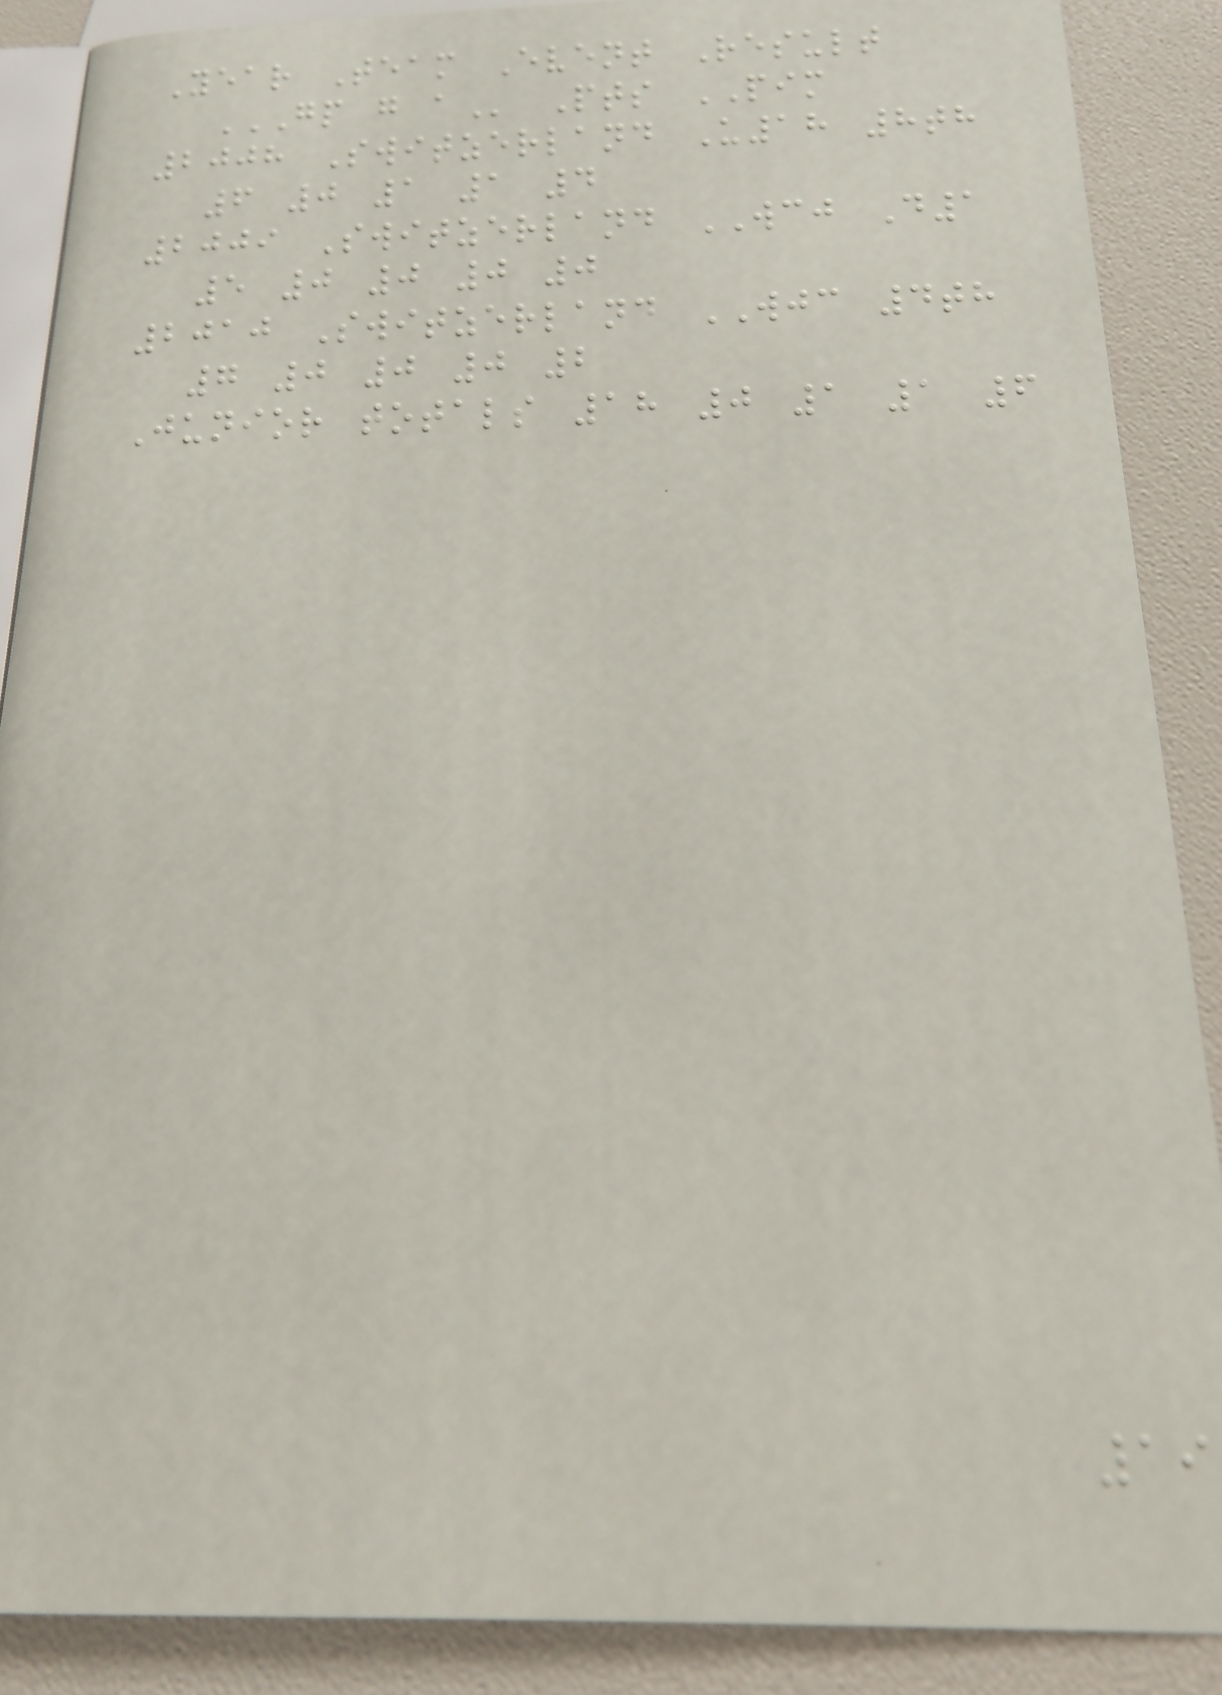Year Team Event Result
GP G A Pts PIM
2008 Switzerland U18 8th
6 0 1 1 4
2009 Switzerland WCJ D1
5 0 0 0 0
2010 Switzerland WJC 4th
7 0 0 0 2
Junior totals 18 0 1 1 6
19
